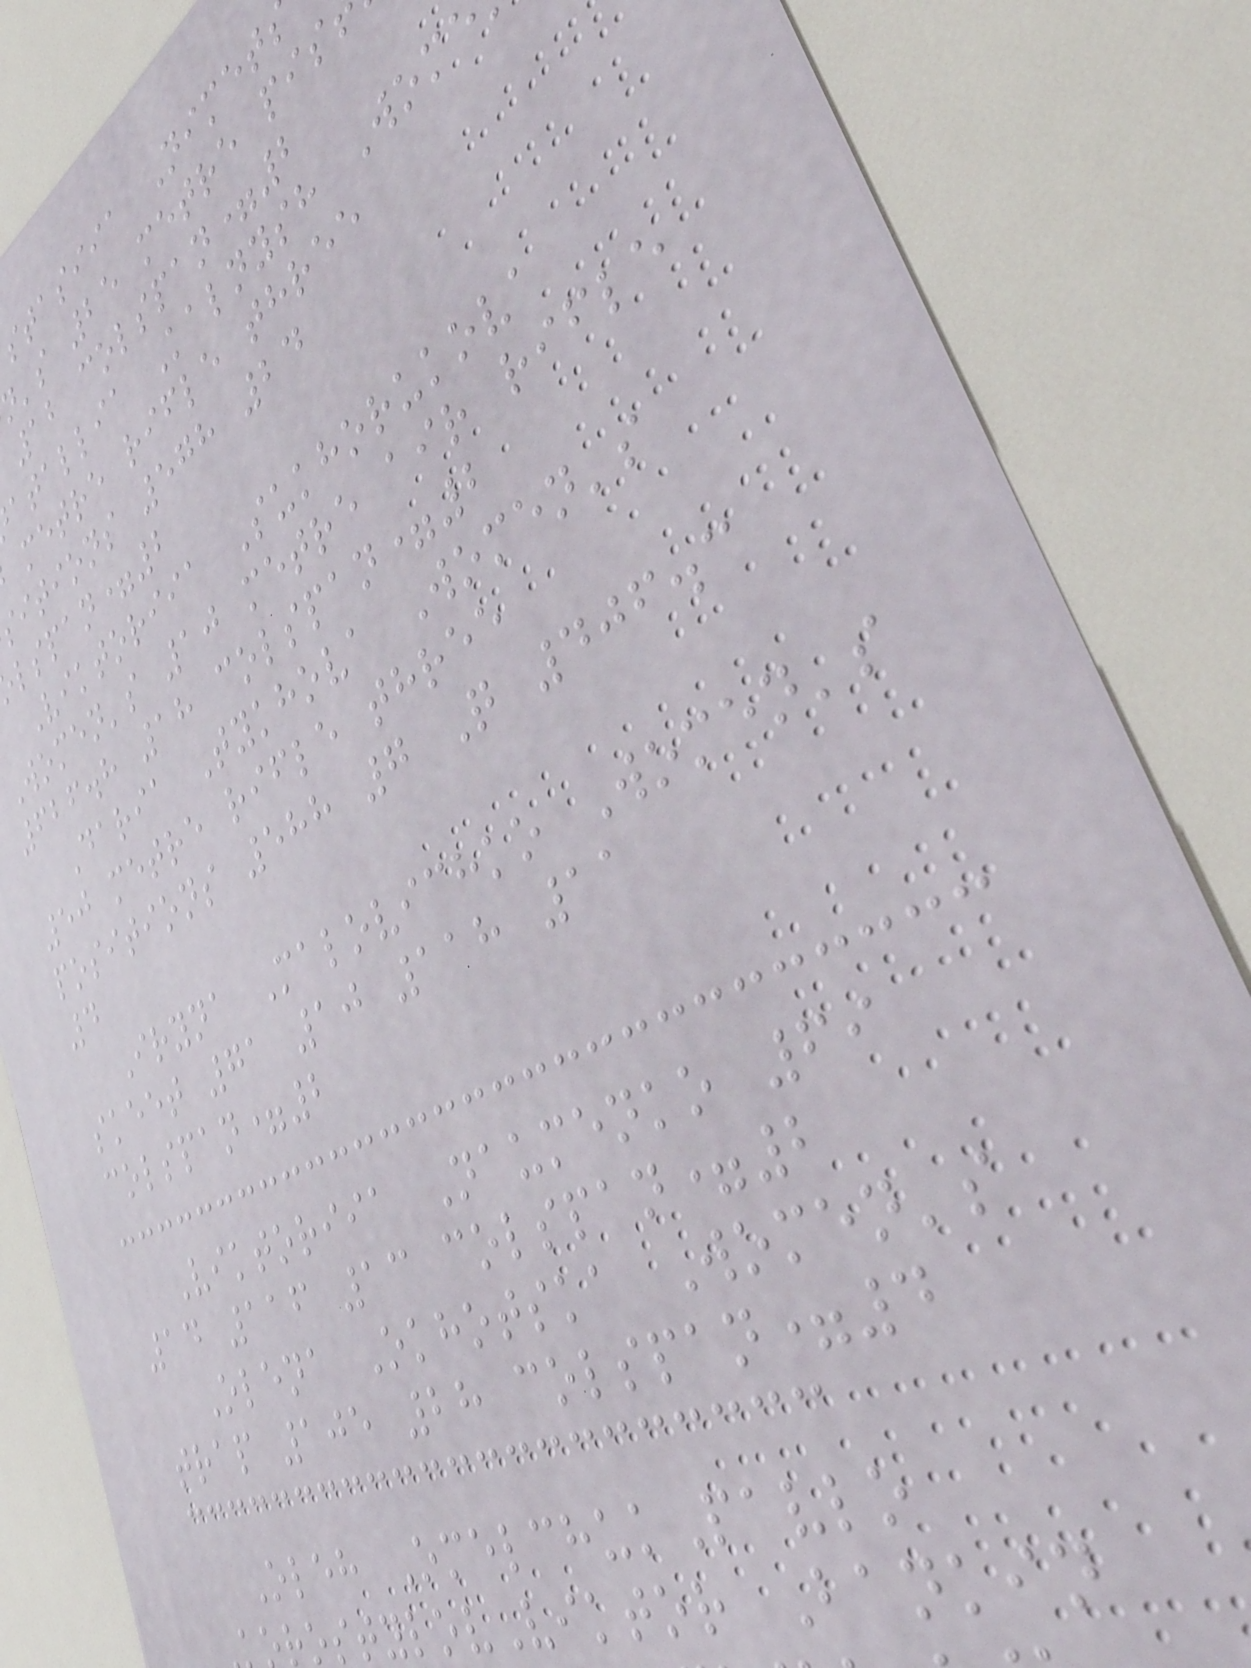stasiia Nimet
's 25 metre pis
12 colspan=2
atallia Kalnysh Wom
metre rifle three
sitions 578 24
lspan=2
Viktoriia Sukhorukova
Women's 10 metre air rifle
626.8 18 colspan=2
Daria Tykhova Women's
50 metre rifle three
positions 588 7 Q 406.3
4
Iryna Malovichko Women's
skeet 71 10 118 11
colspan=2
Viktoriia Naumenko 69
14 116 13 colspan=2
Olena Okhotska Women's
trap 105 28 colspan=4
Oleh OmelchukPavlo
rostylovViktor Bankin
